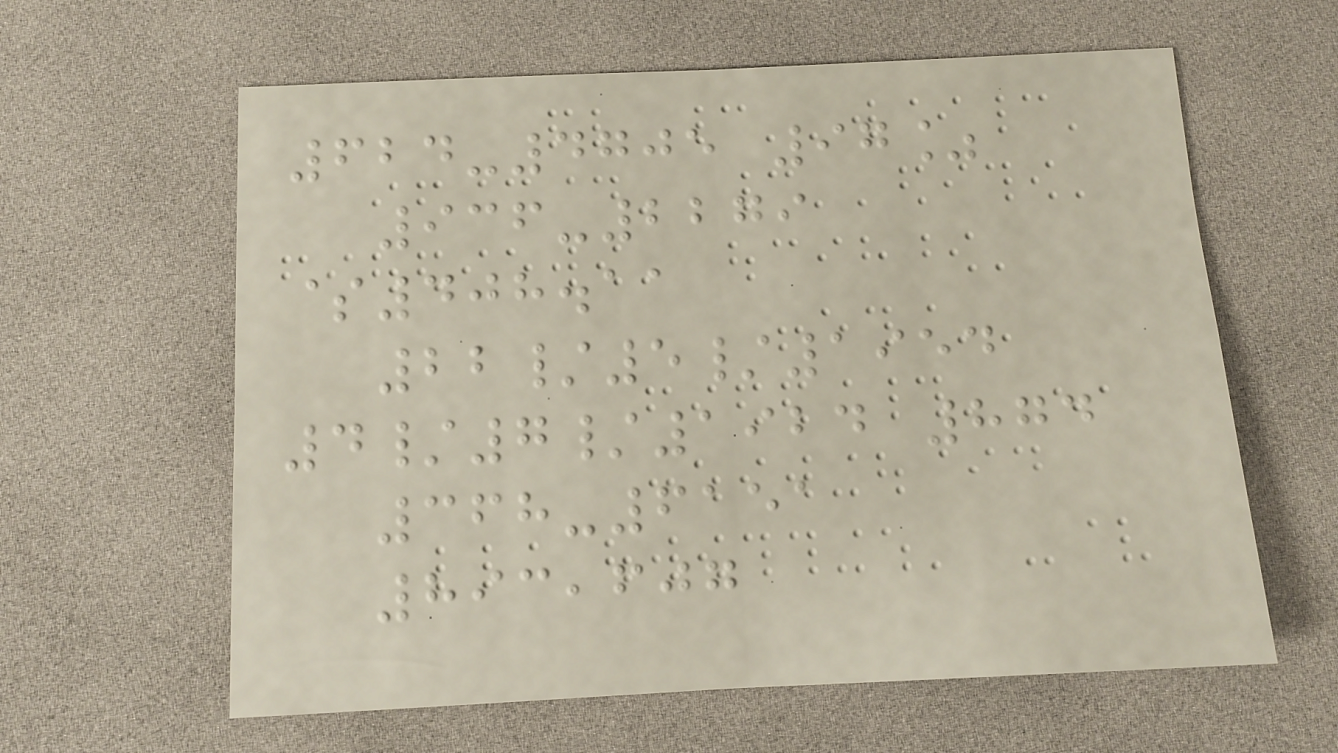624-4705 97%
936-2279
$408.11
22/5/1954
4/7/1924 874
368-6151
893,607
